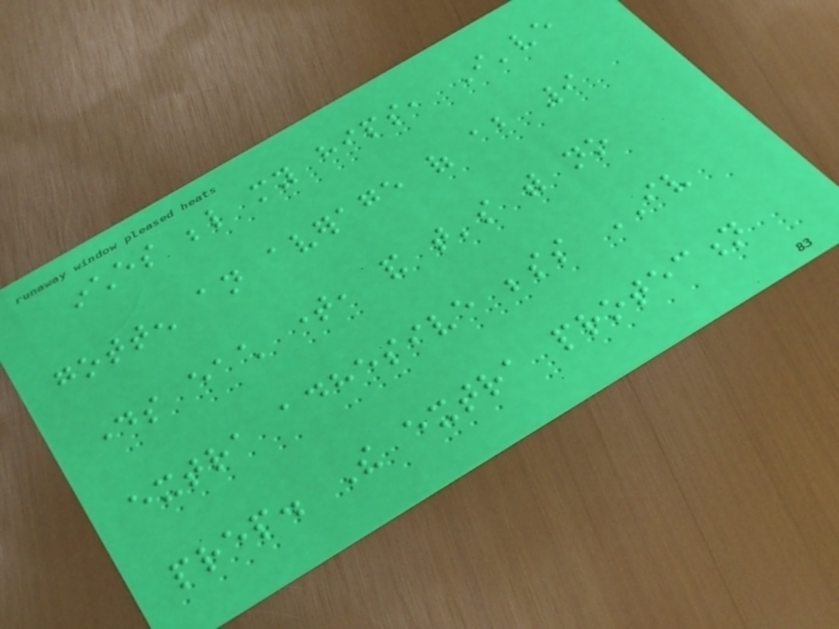inches below my hips, I've
gotten an average of about 9
days each time, and that's with no
extra adhesive besides IV
prep. The extra protection
